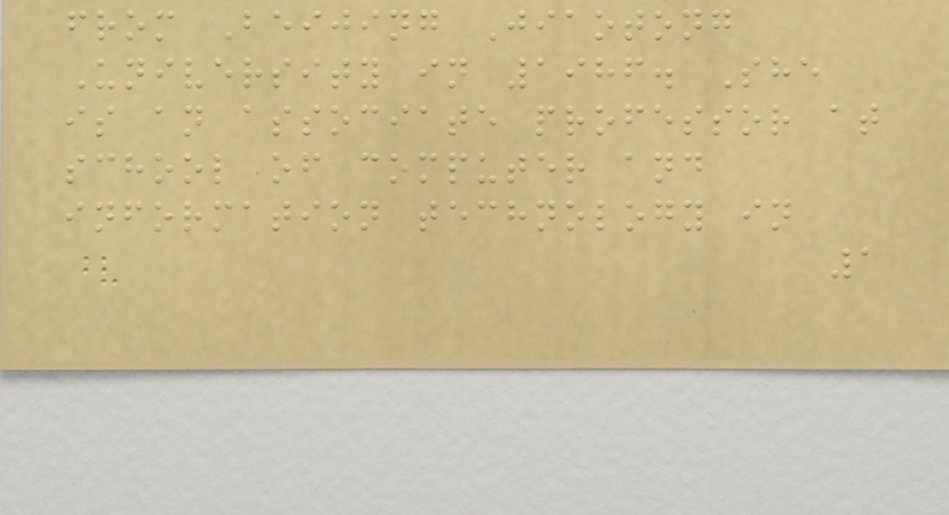from Beijing Jiaotong
University in 1986. She
is an associate professor at
school of computer and
information technology in
1
